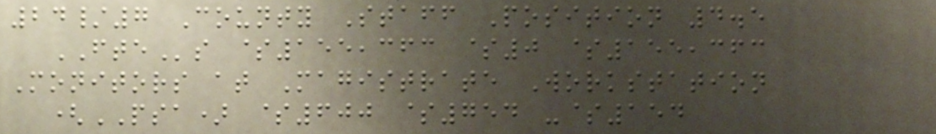24/7 County Staff Position 4.5
FTEs $155,363 $0 $155,363
Monitors at Magistrate Workstation
(PSA) $600 $754 -$154
